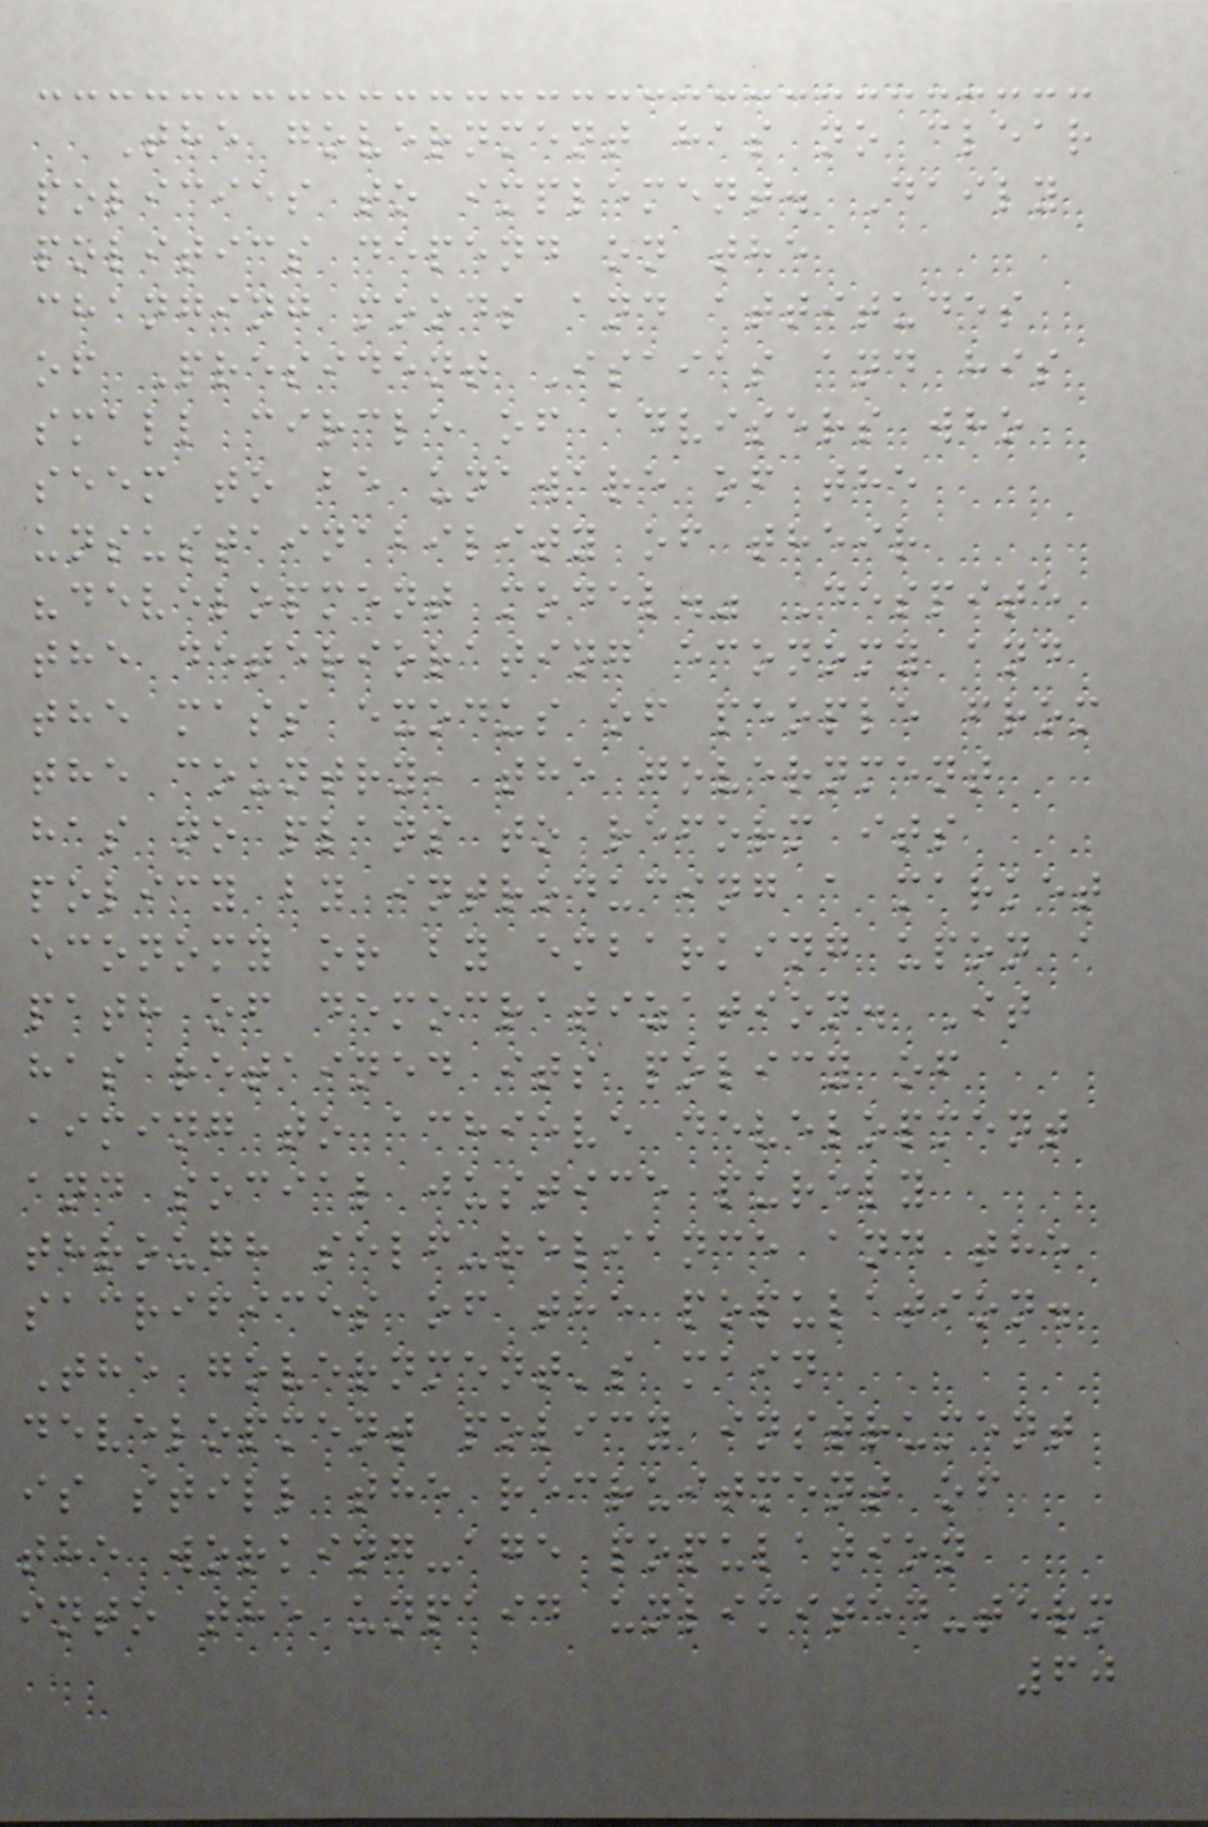The government has no clear
policies to implement. Daily
politics depend on the
changing moods and attitudes
of President Isaias and his
small circle of advisers who
seem to be unaware of the
unsustainability of their
"development model." Despite
the deteriorating economy and
the mass exodus of people from
the country, the government
has no plans to reform its
policy by introducing a market
economy or by embarking upon a
path of democratization. It
has retained its policy of
aiming to achieve development
and social justice purely
through self-reliance and the
sacrifices of the population.
The government's main
development policy instrument
is still the recruitment of
the working-age population
into the unpaid unlimited-term
60
